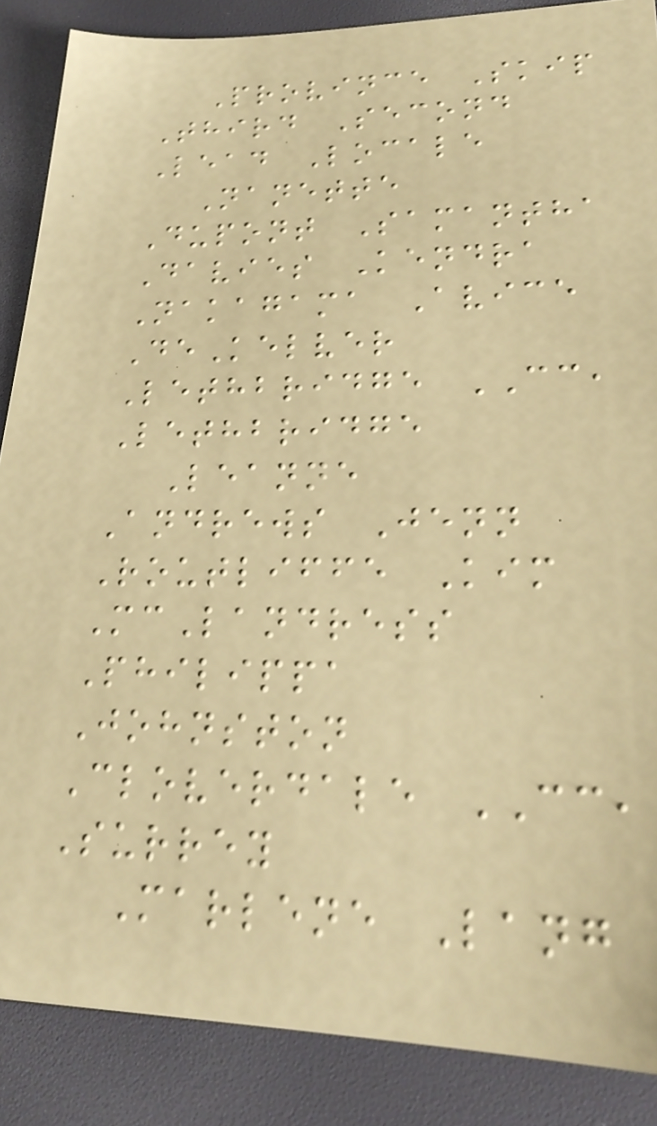Province Skip
Third Second
Lead Locale
Nanette
Dupont Samantha
Davies Kendra
Nakagama Avice
DeKelver
Lethbridge CC,
Lethbridge
Leanne
Andrews Jenn
Routliffe Kim
McLandress
Philippa
Johnston
Cloverdale CC,
Surrey
Marlene Lang
